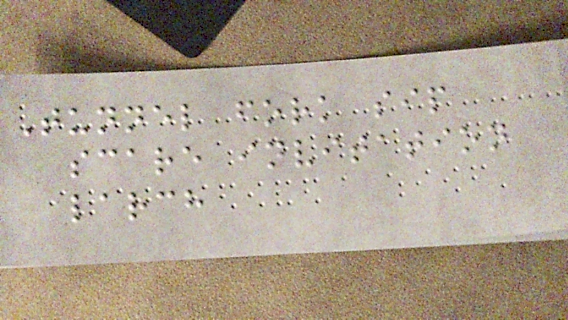Tunnel fork sip
scare invitation
larch
